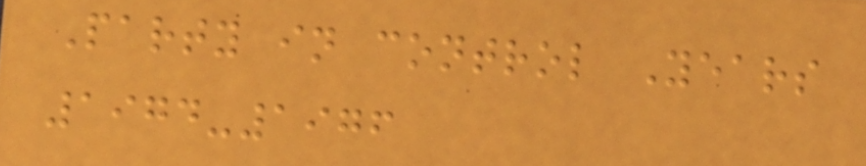Party in control Years
1974-1976
